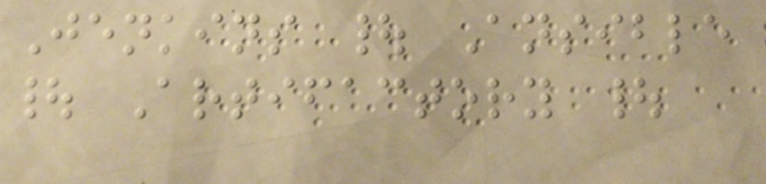Jenkins | Ansible
| Artifactory |
